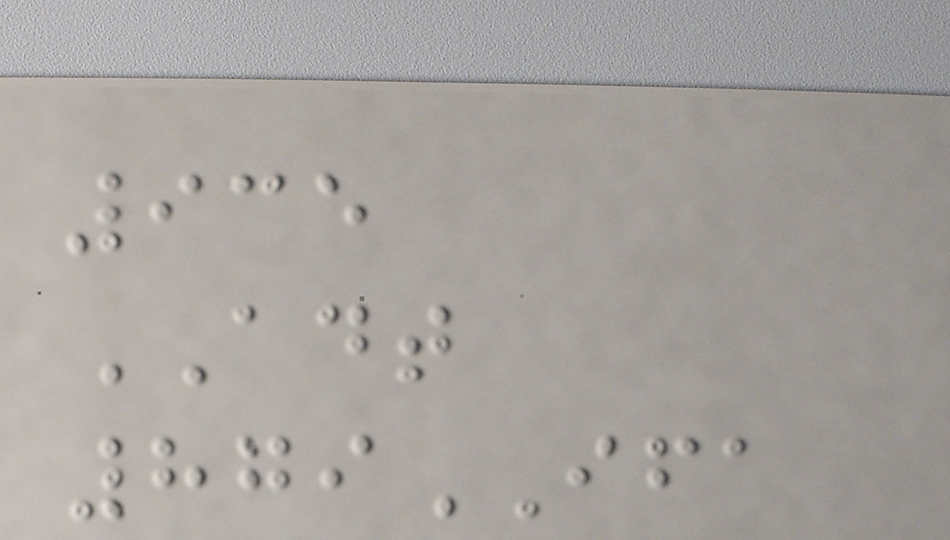935
ADT
879IFA
